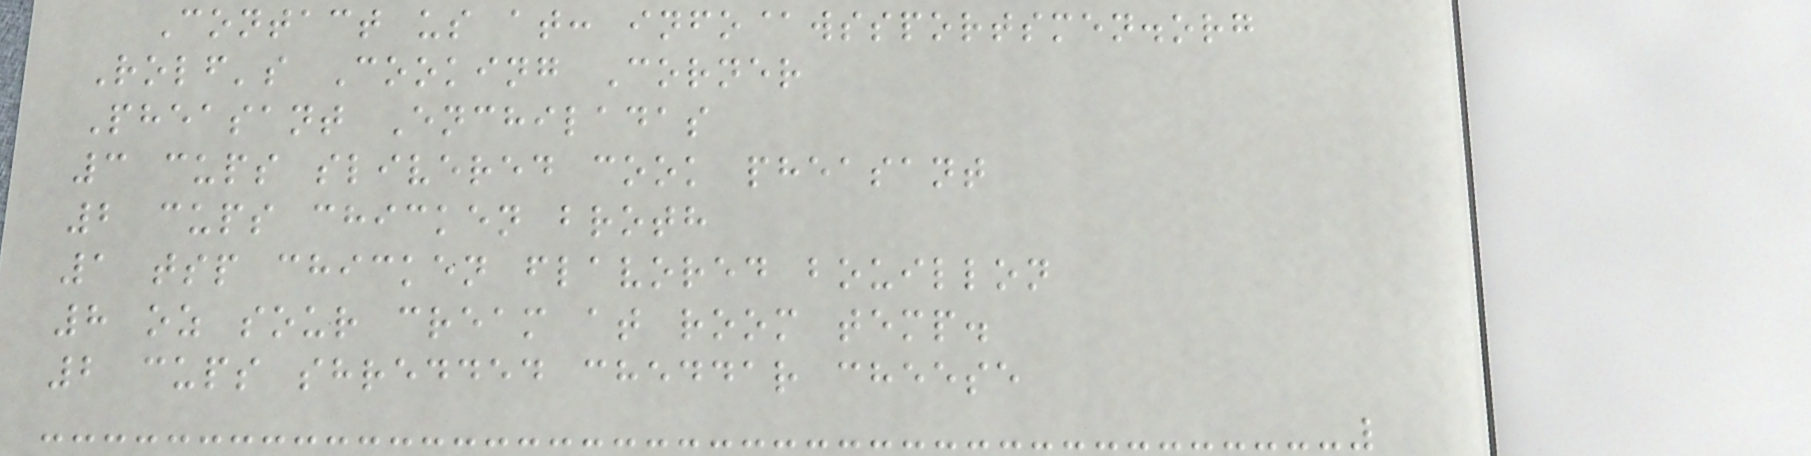Contact us at: info@wssportsmen.org
Rolf's Cooking Corner
Pheasant Enchiladas
3 cups slivered cook pheasant
2 cups chicken broth
1 tsp chicken flavored bouillon
8 oz sour cream at room temp.
2 cups shredded cheddar cheese
